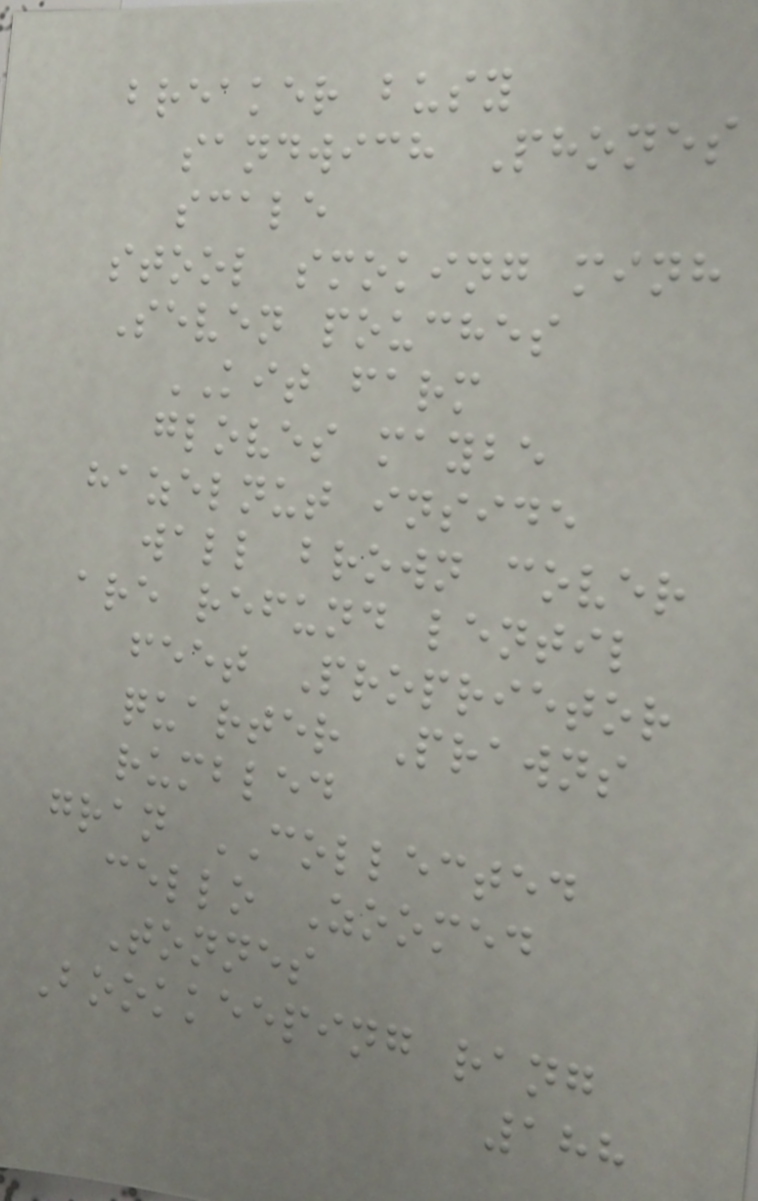breaker busy
sandwich Phones
scale
stool smoking minh
Seven pouches
KIT farm
gloves maybe
hazelnut inside
wall brown cover
are refund lentil
feet Proprietor
quarter Prawns
rumbled
gran COLLECTED
cello Zoomed
Tonnes
Bookkeeping rang
188
